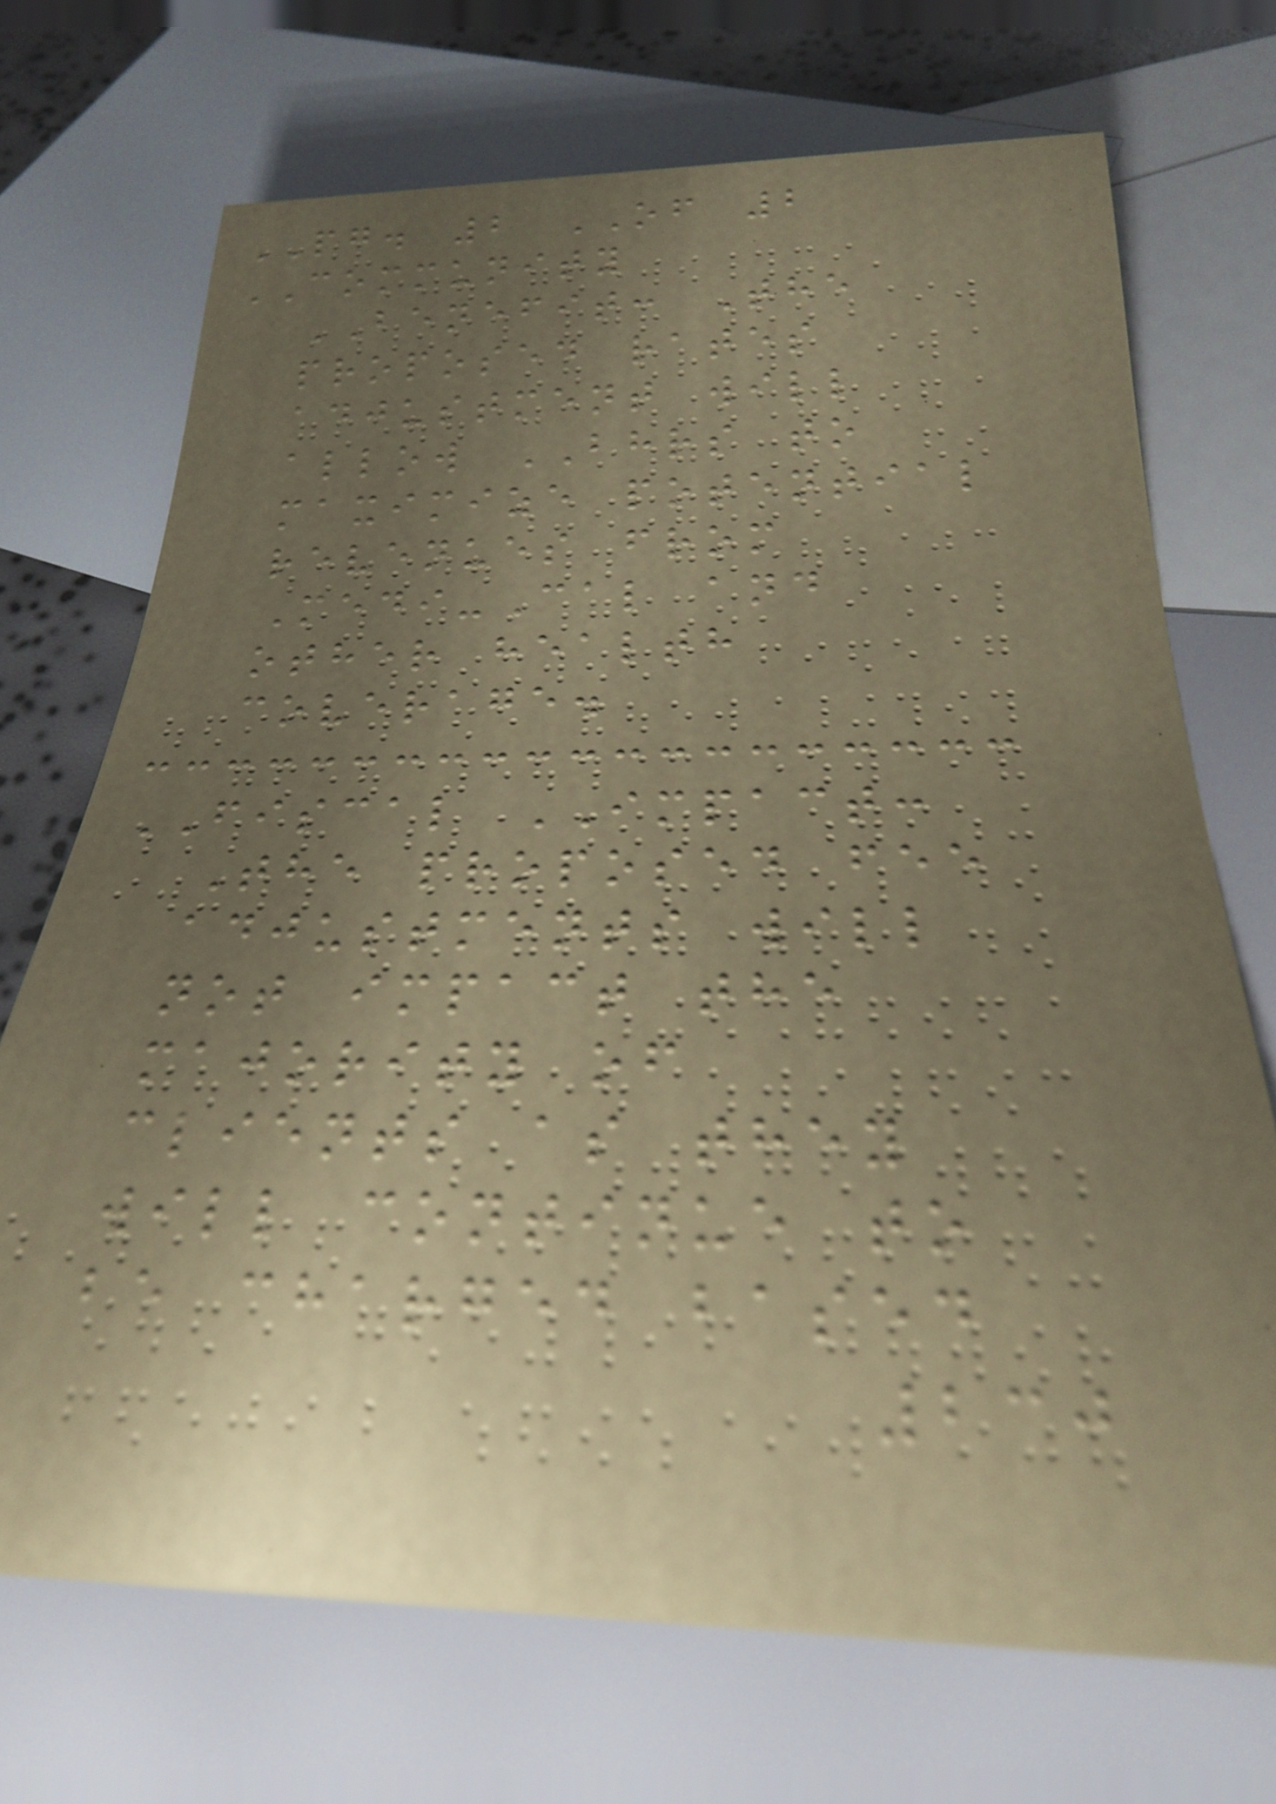PG. 2 OF 2
COMMUNITY
BENEFIT: The
proposed rates
adjustment will
allow BHRS to
maximize potential
revenues from
Medi-Cal and
other health
coverage.
FISCAL IMPACT:
The proposed fee
adjustments will
not impact the
majority of
clients as they
will continue to
be charged based
230
